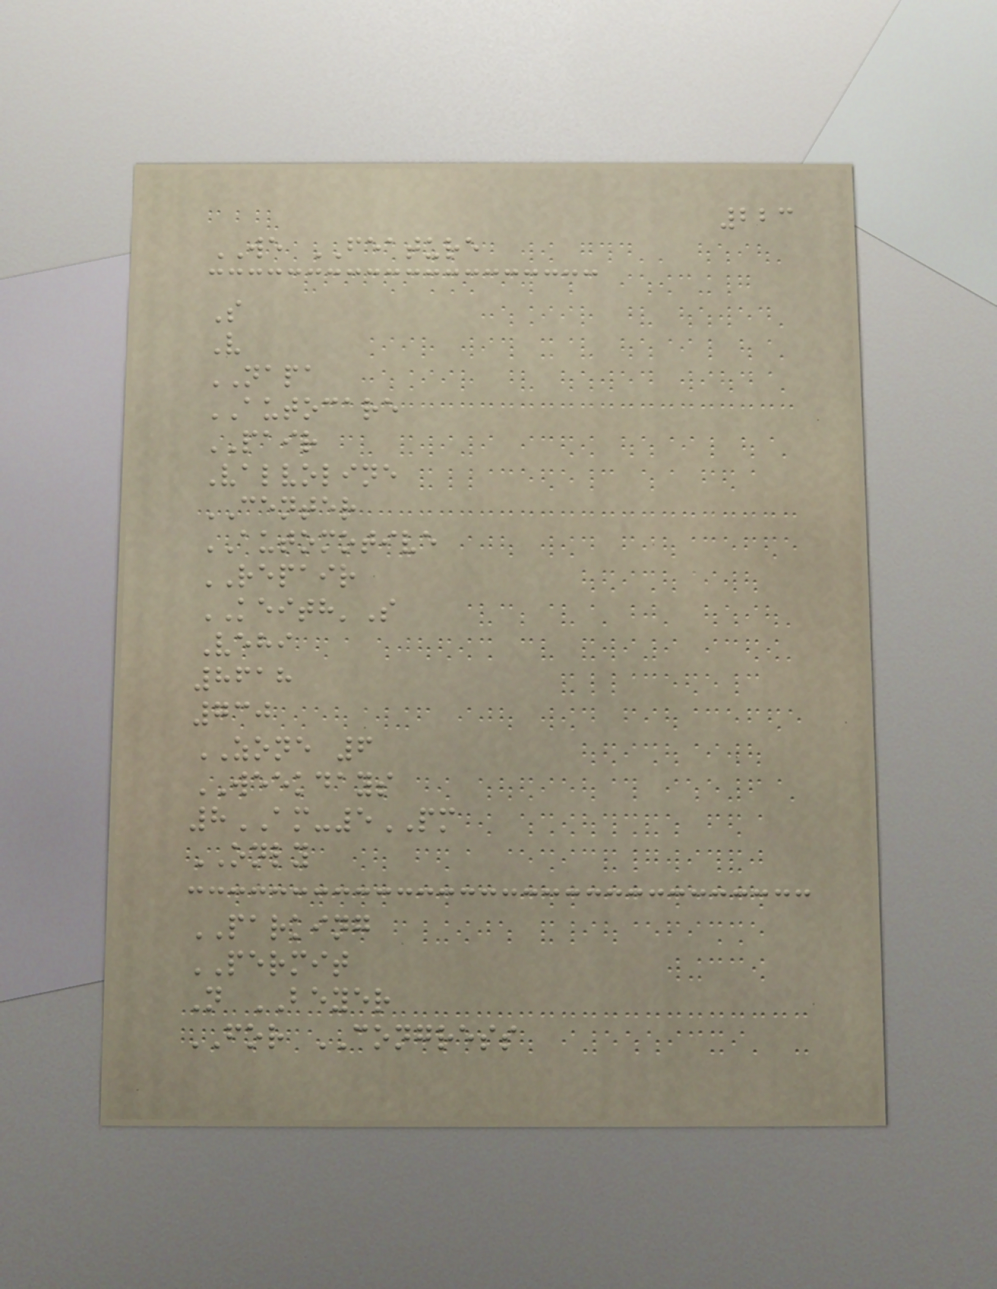223
WE FEATURE
S
V
NAPA
AUTOCARE
PAIR
Valvoline
CENTER
AUTOMOTIVE
REPAIR
KEITH'S
Vehi
8618
730
ZONE 6
WEEKDAYS
8AM-5PM
ONLY
PARKING
PERMIT
N BEYER
FOR CONGRESS
